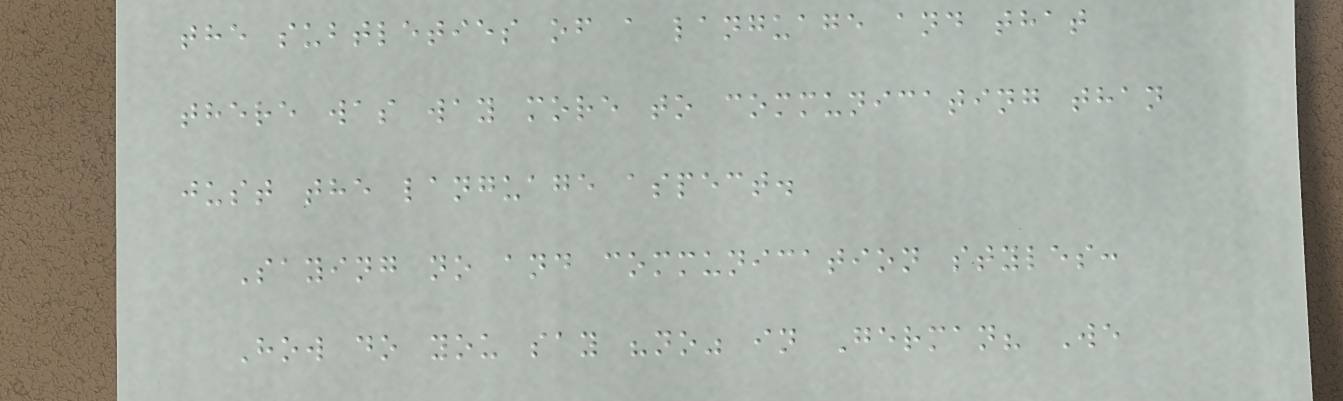the subtleties of a language and that
there was way more to communicating than
just the language aspect.
Saying no and communication styles:
How do you say "no" in German? We
